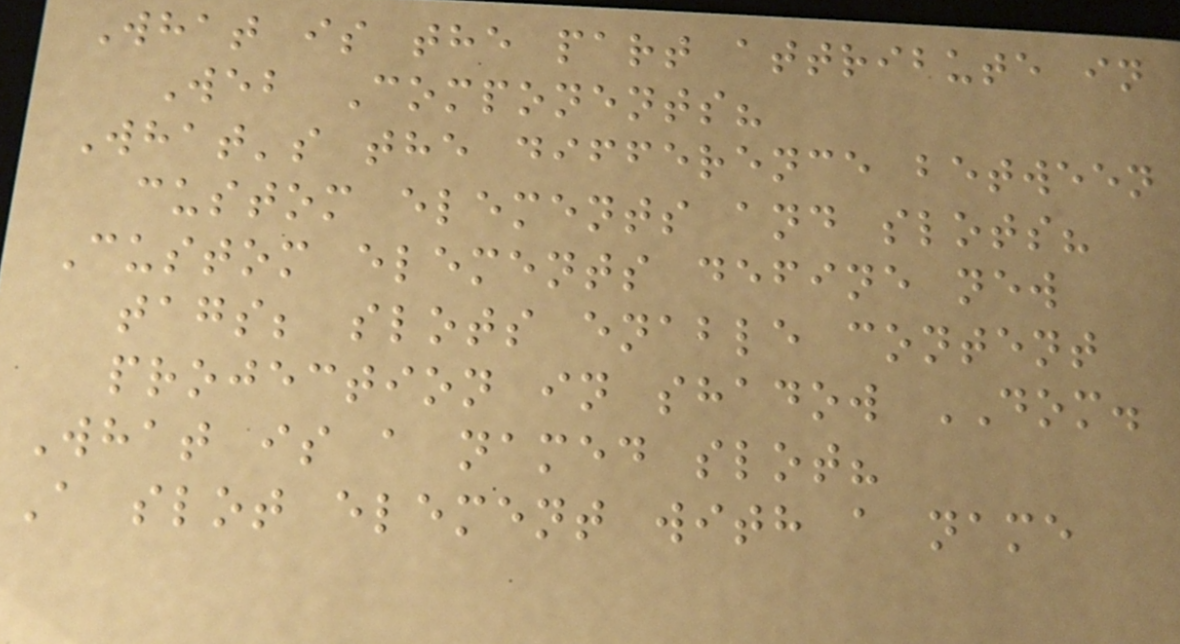What is the part attribute in
Web Components?
What's the difference between
custom elements and slots?
Custom elements define new
tags; slots enable content
projection in shadow DOM.
What is a named slot?
A slot element with a name
